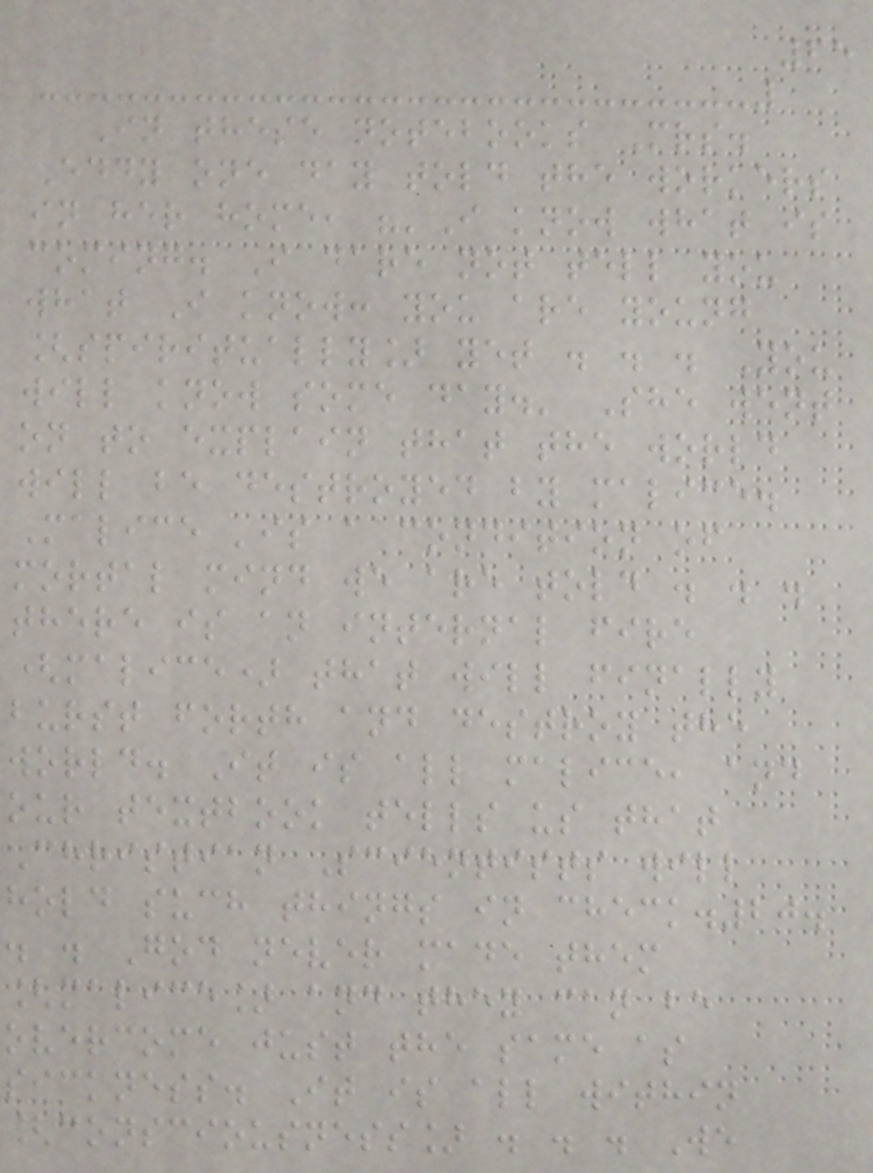65
In these notebooks Mrs.
Eddy one day told the workers
in her home, "'I know what is
coming. I dare not tell you
what I know: you are young
[spiritually] yet . . . You
will know some day.' She went
on to explain that the world
will be destroyed by malice.
Malice 'is a condition of
mortal mind we are told . . .
there is an internal fire
(malice) that will finally
burst forth and destroy the
world. It is all malice, and
our textbook tells us that
Christian Scientists will
hold such things in check.20.
. . God never made them
[malice] and they can be
overcome just the same as
sickness. It is all within
[consciousness] . . . We
